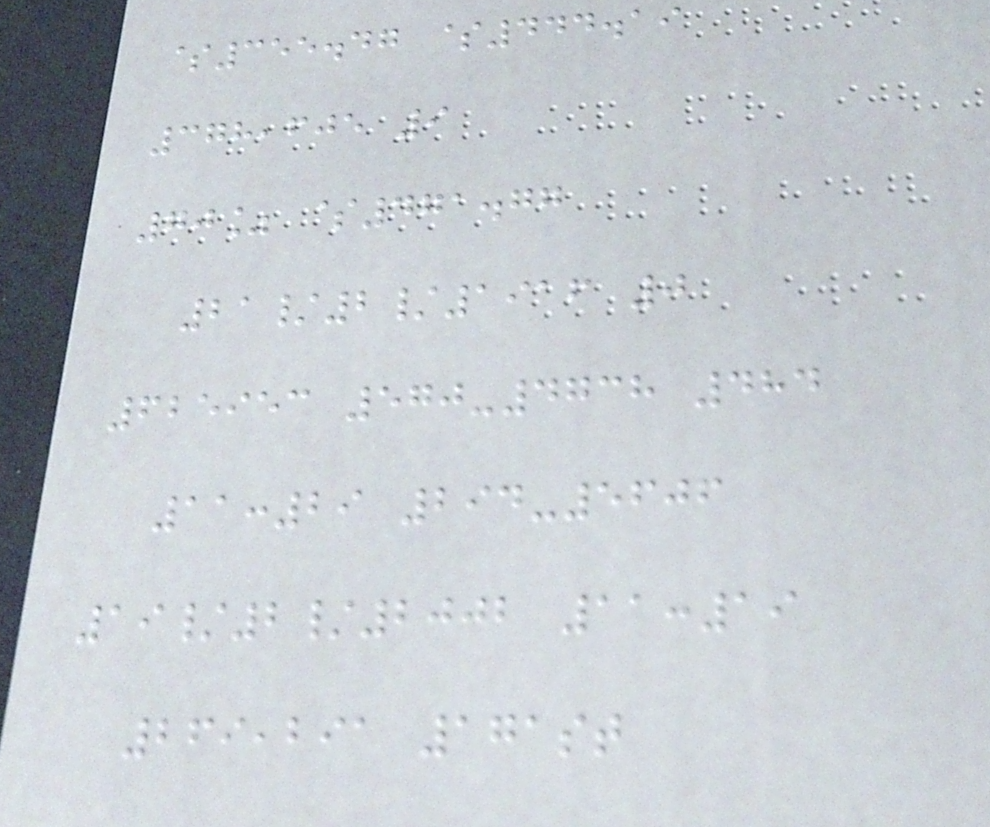$355.47 $444.19
378,605 9
70% $471.77
21/2/1916 0
625953 570-4738 484
11:29 294-5606
19/2/2002 11:19
269,291 171st
